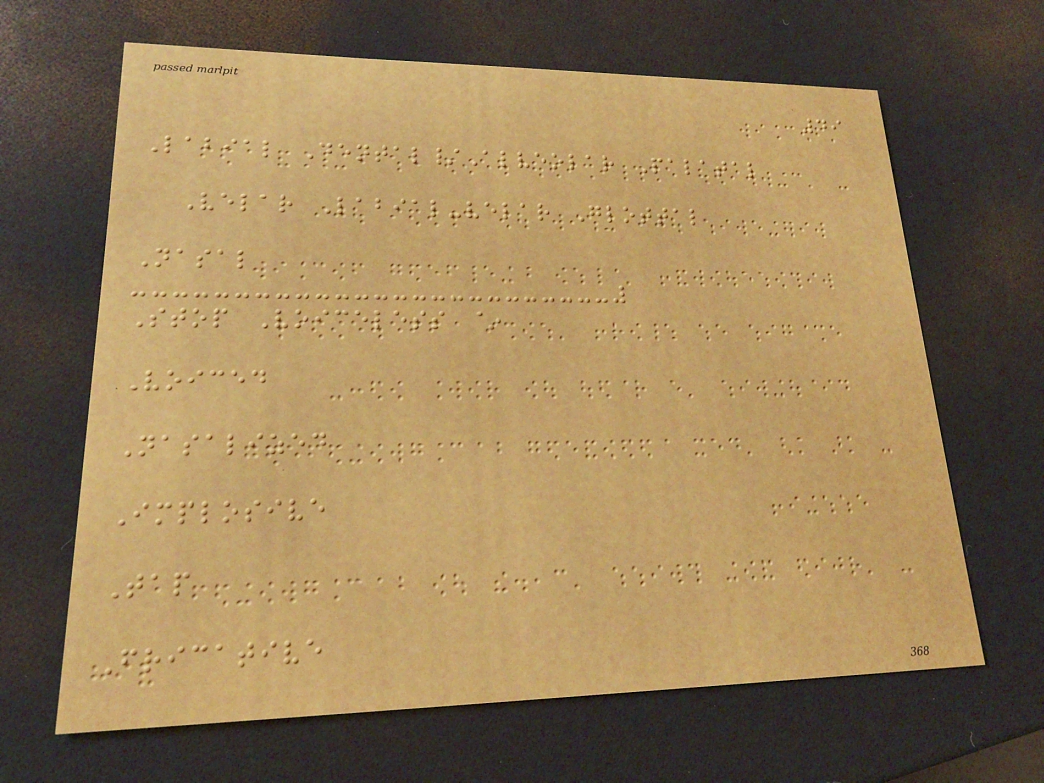49
Labial Dental/Alveolar Palatal
Velar Labial-velar Glottal
Nasal
Stop Voiceless ~
Voiced
Nasalized
Implosive
Tap
Fricative
